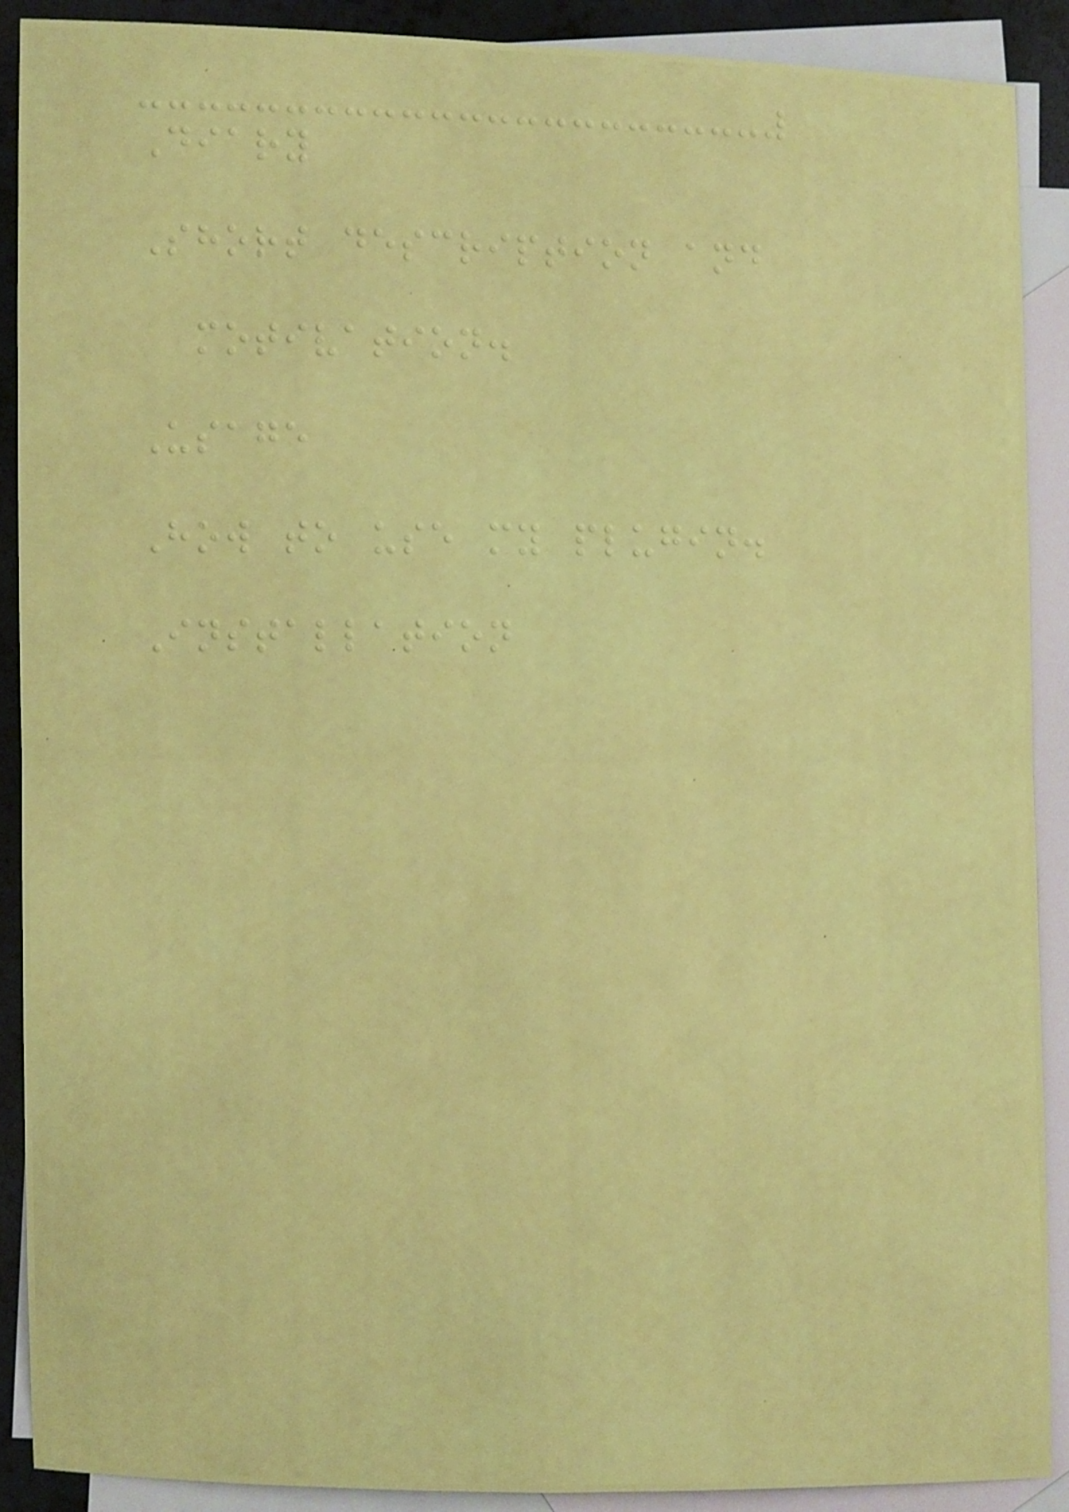Diary
Short description and
motivation.
Usage
How to use my plugin.
Installation
